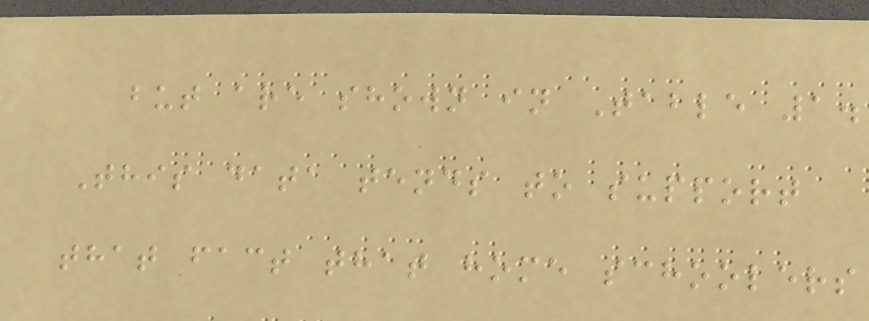but are shown in Table 1.
This data tends to support
that fact that home schoolers
